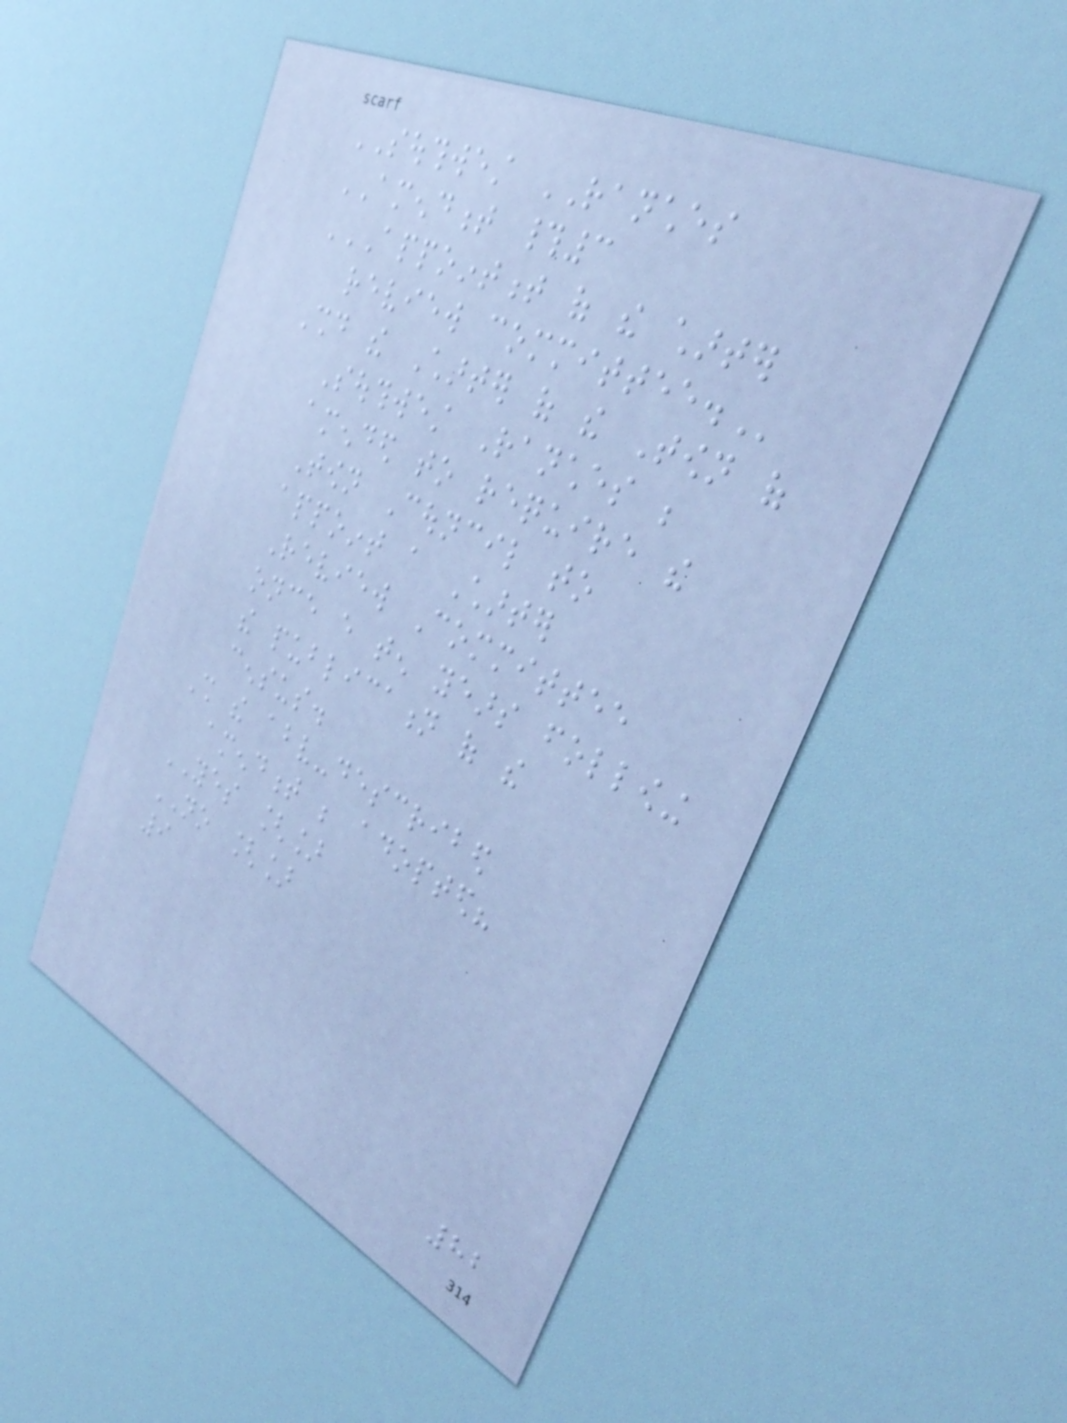SOUTHWEST RANCHES
AMENDMENT #3
APPOINTMENT OF THE CHARTER
REVIEW COMMITTEE.
Should the Charter of the Town of
Southwest Ranches be
amended to require the
Town Council to
appoint a Charter
Review Committee
once every ten years following
the publication of the
census.
Shall the above-described
amendment be adopted?
YES []
NO []
9
82
